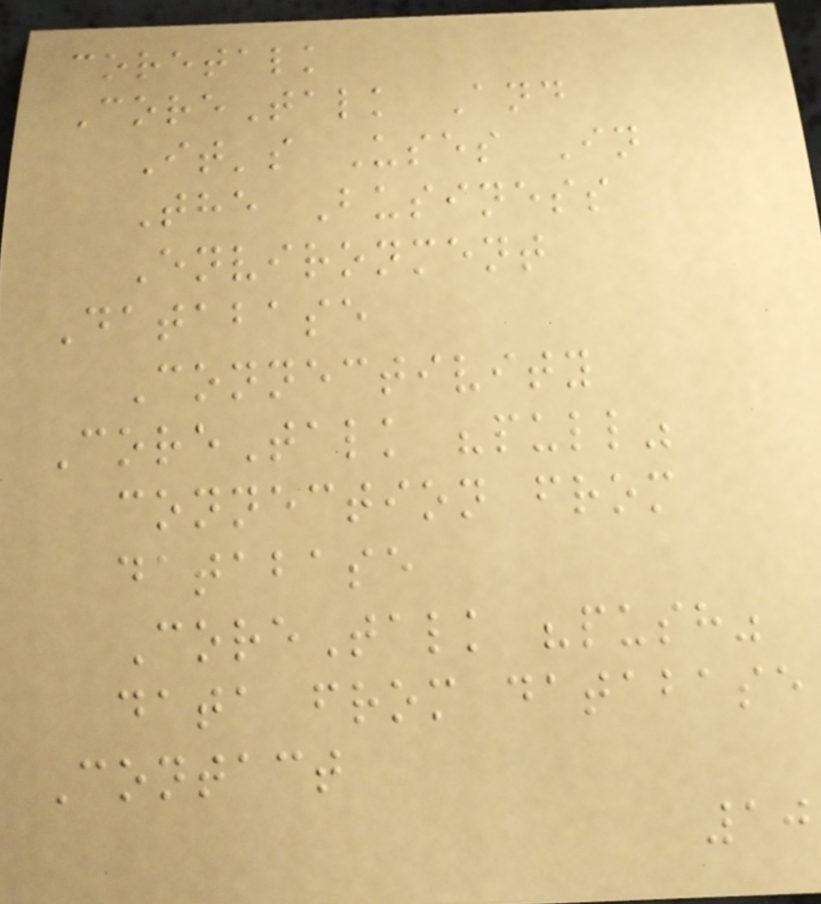coretalk
CoreTalk And
It's Uses In
The Business
Environment
Database
Connectivity
CoreTalk "pull"
connection from
database
CoreTalk "push"
data from database
Contact
10
